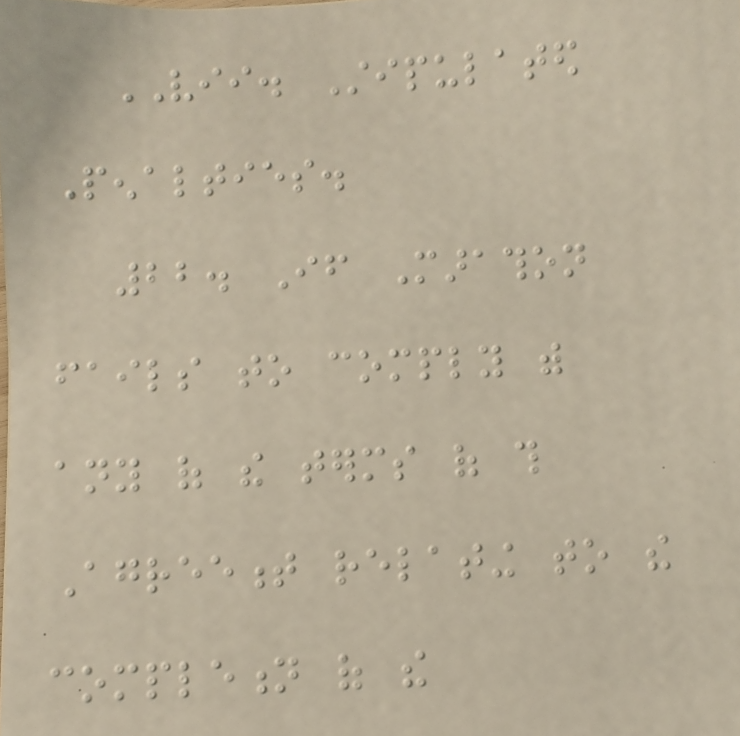VII. Stipulated
Penalties.
22. If Marathon
fails to comply with
any of the terms of this
Agreement relating to the
completion of the
